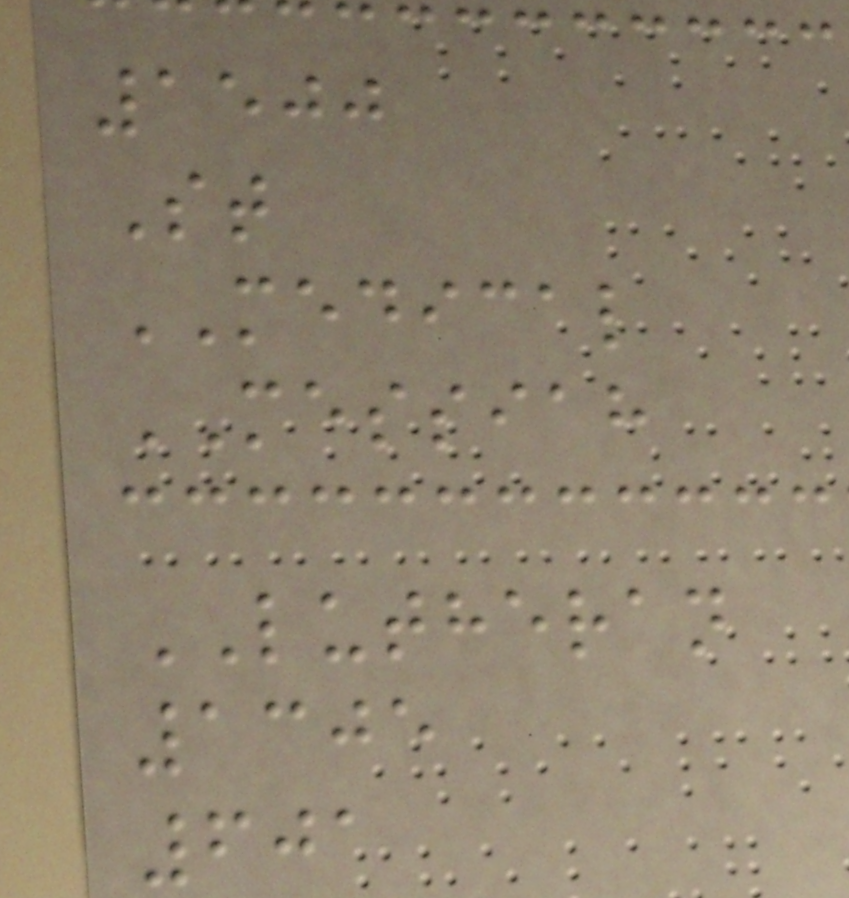1500
St
MEDICAL
MESSIAH
LUTHERAN
1305
601
